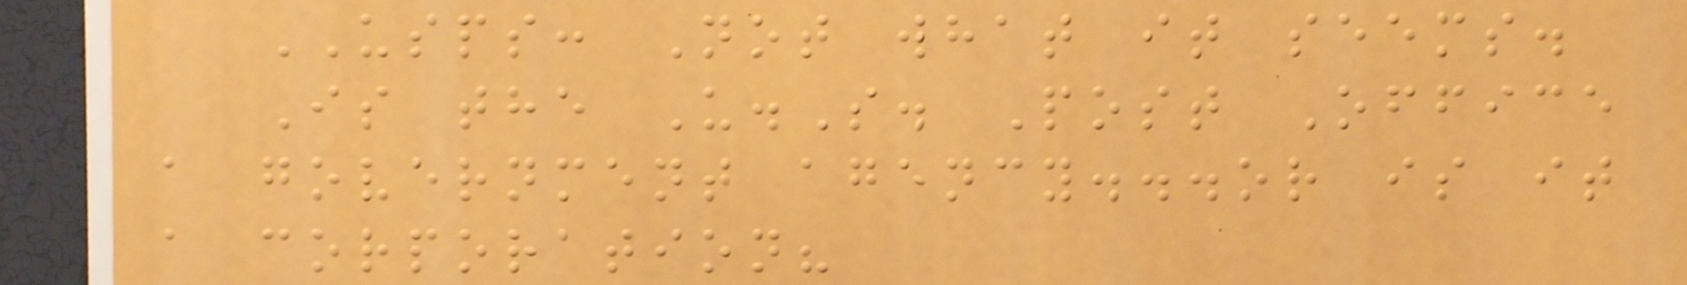USPS: Not what it seems.
Is the U.S. Post Office
a government agency...or is it
a corporation?
